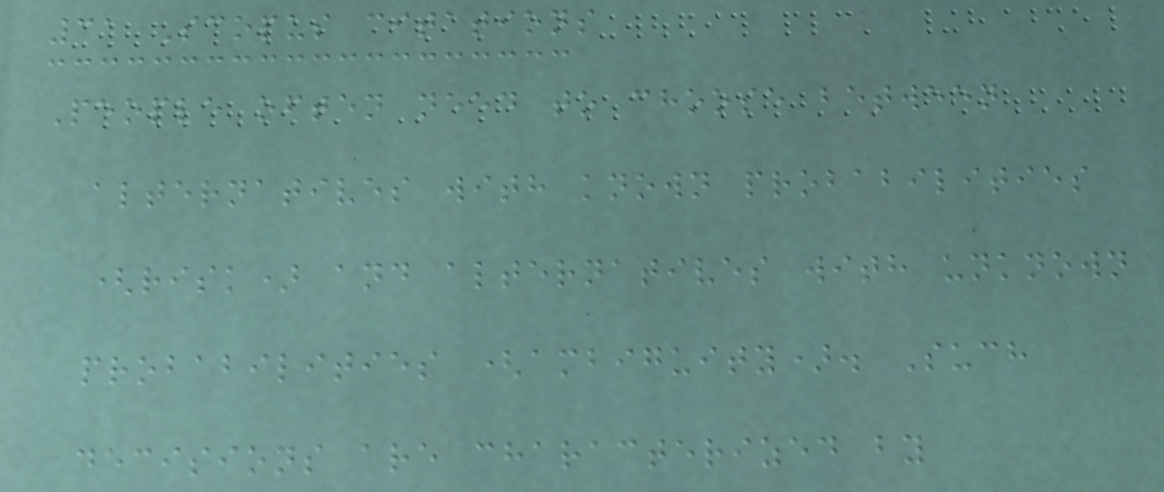31 Scopus citations
People often need to choose between
alternatives with known probabilities
(risk) and alternatives with unknown
probabilities (ambiguity). Such
decisions are characterized by
